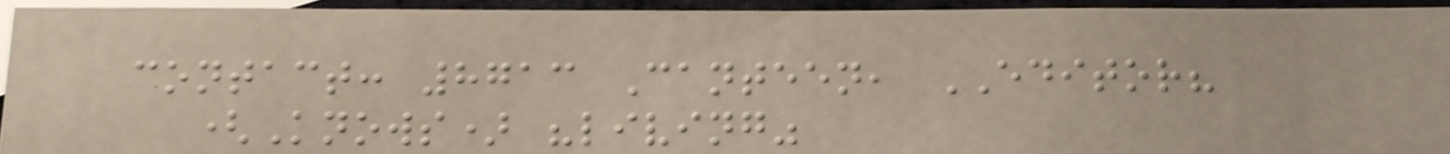contact: 8713 Canteen, EDITOR?
(Knows) "living"
